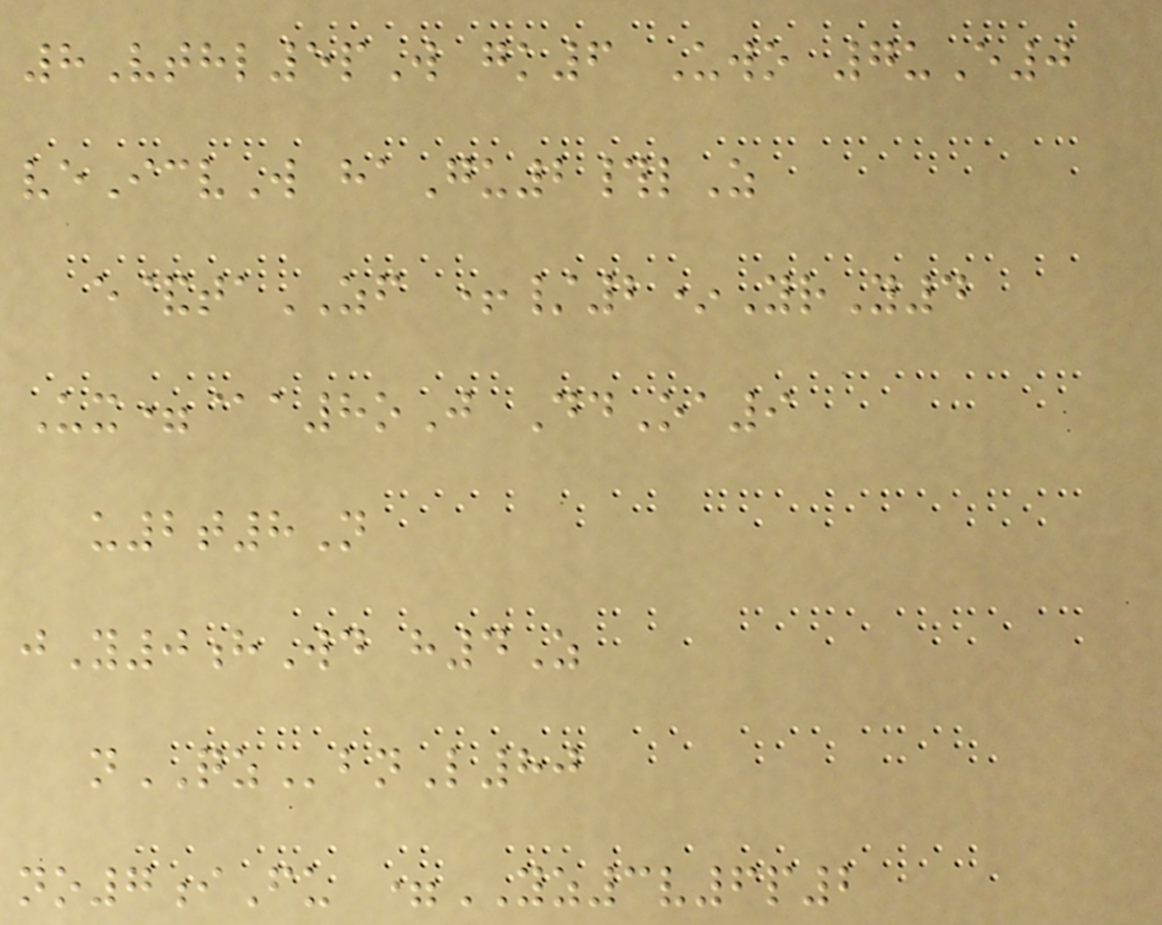8Vthl5pW gk6 Uwo 7uE0
veIcvW haGu2#lZ
e&taZF +/2*YrY4
Ux=@a8oJ DdOa9
u2t8N
jY0hWd h4Z
nQZbnL80
no7iFu =YZ3v6p2
